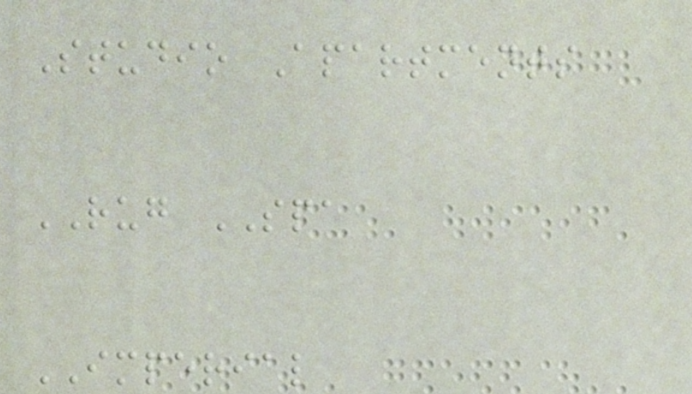Studio Apartments
RUG SPA
IMPERIAL
